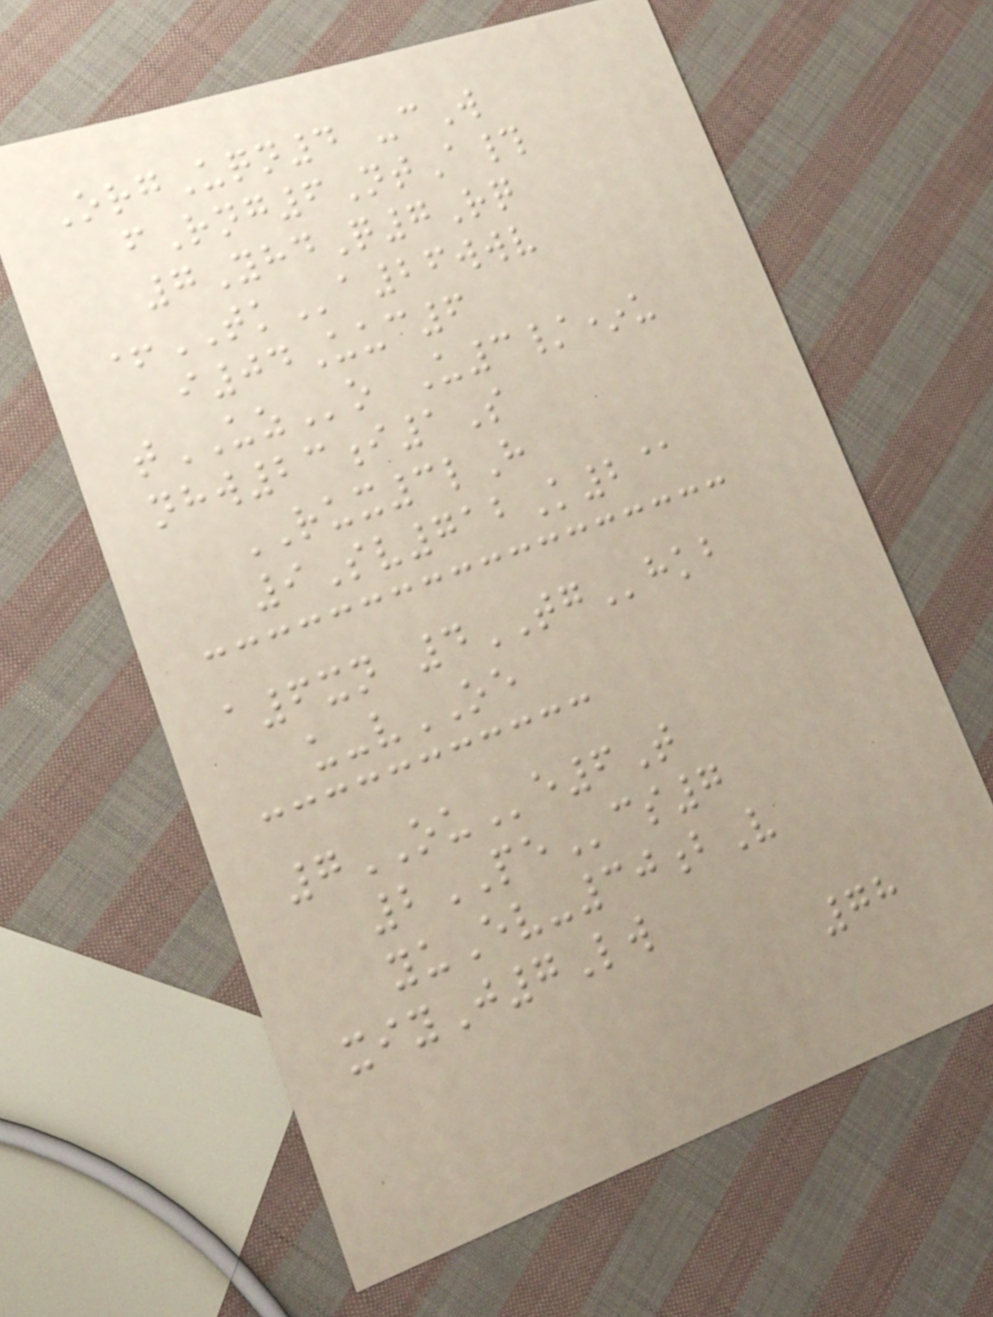OrgUqn4 -cW
fRng6NtA#
7YhdQ7Rq
+TKa26wwv
i04Uuc6
tUZo U3/*u
nhw23i1S
RUX3lH
9Sv712K2@
a6xn 4TGhkb
u-vOE
7OUe6T
2PEcs7
yuEv-30bV
xiyJ7Lw
78
